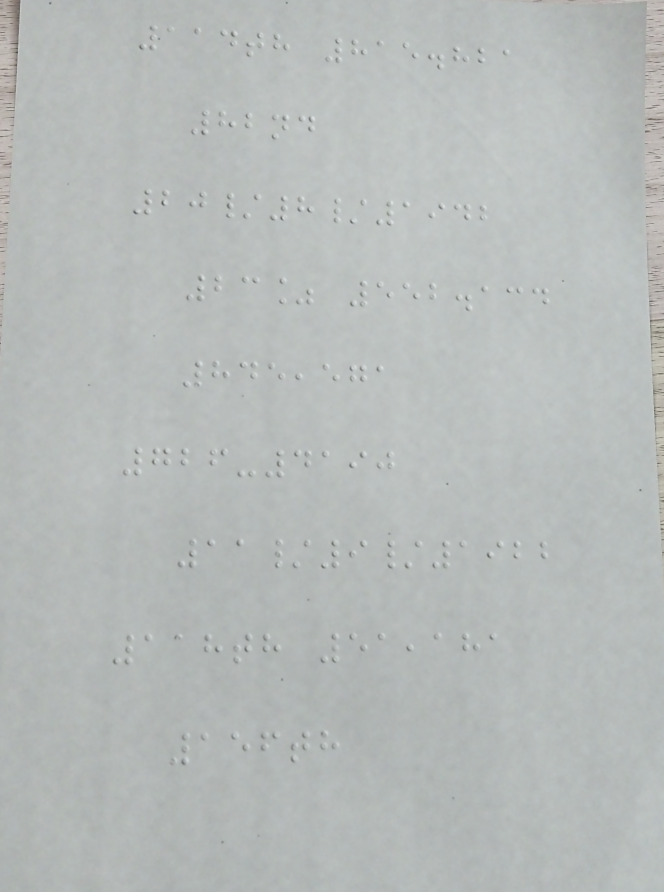114th 815.821
82nd
20/8/1942
23% 552.134
845,571
726-4190
11/9/1922
118th 51,181
156th
